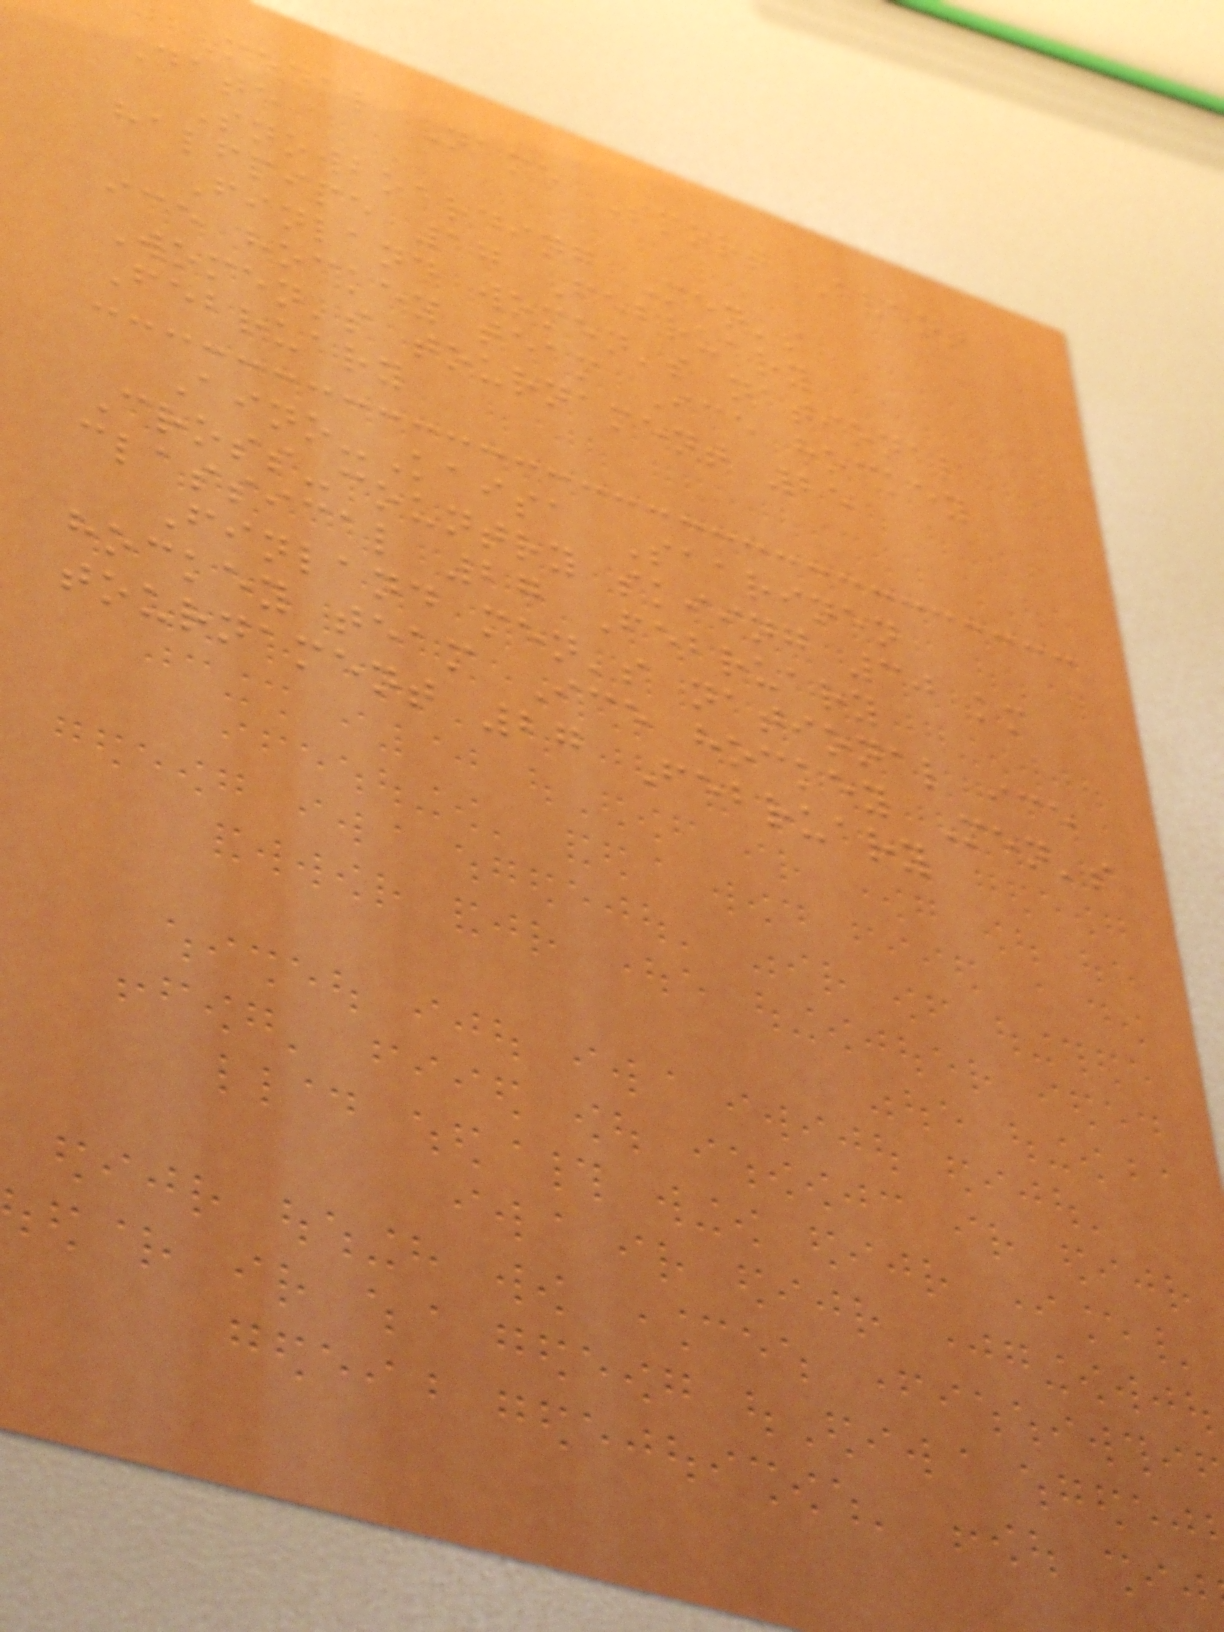Medal Name Sport Event
Date
Snowboarding Men's
halfpipe 17 February
Finland women's national
ice hockey team Ice hockey
Women's tournament 25
February
Aino-Kaisa Saarinen
Cross-country skiing 30 km
classical 27 February
Finland men's national ice
hockey team Ice hockey Men's
tournament 27 February
